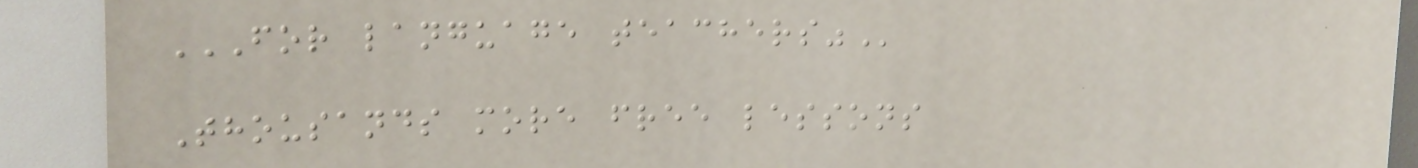FOR LANGUAGE TEACHERS"
Thousands more free lessons
